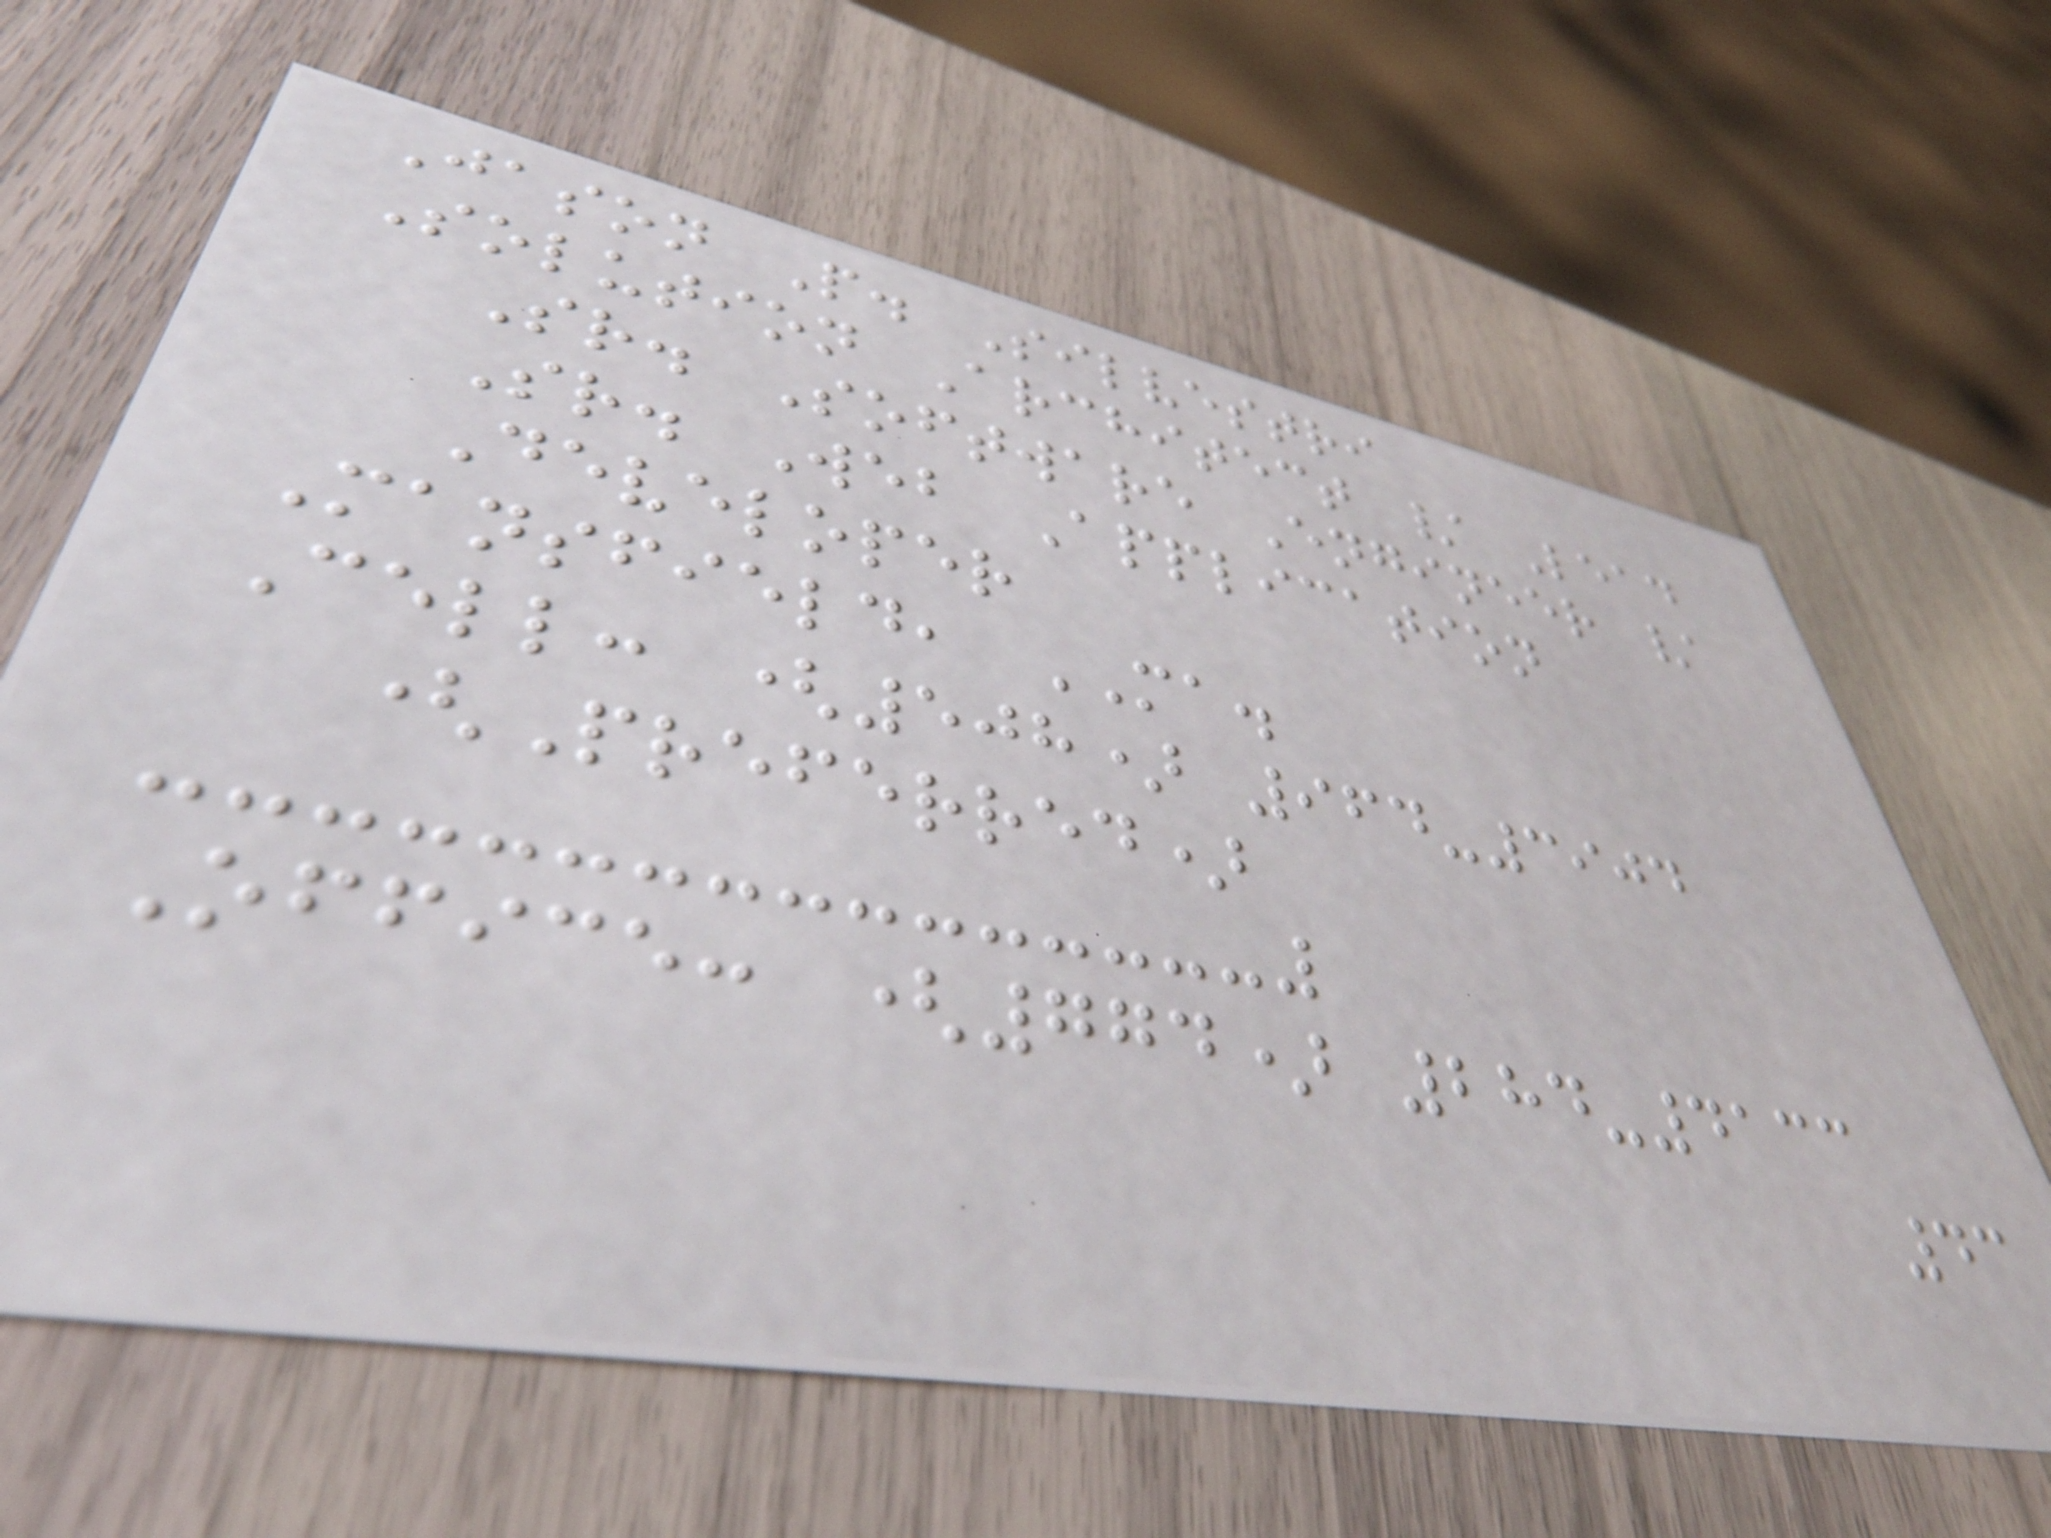Jason P. Silvestri
Solution Architect / Lead
Sr. Software Engineer /
Sr. Web Application
Developer
Mansfield, MA.
Cell: (508) 964-3904
(Preferred)
Office: (774) 284-4133
43
